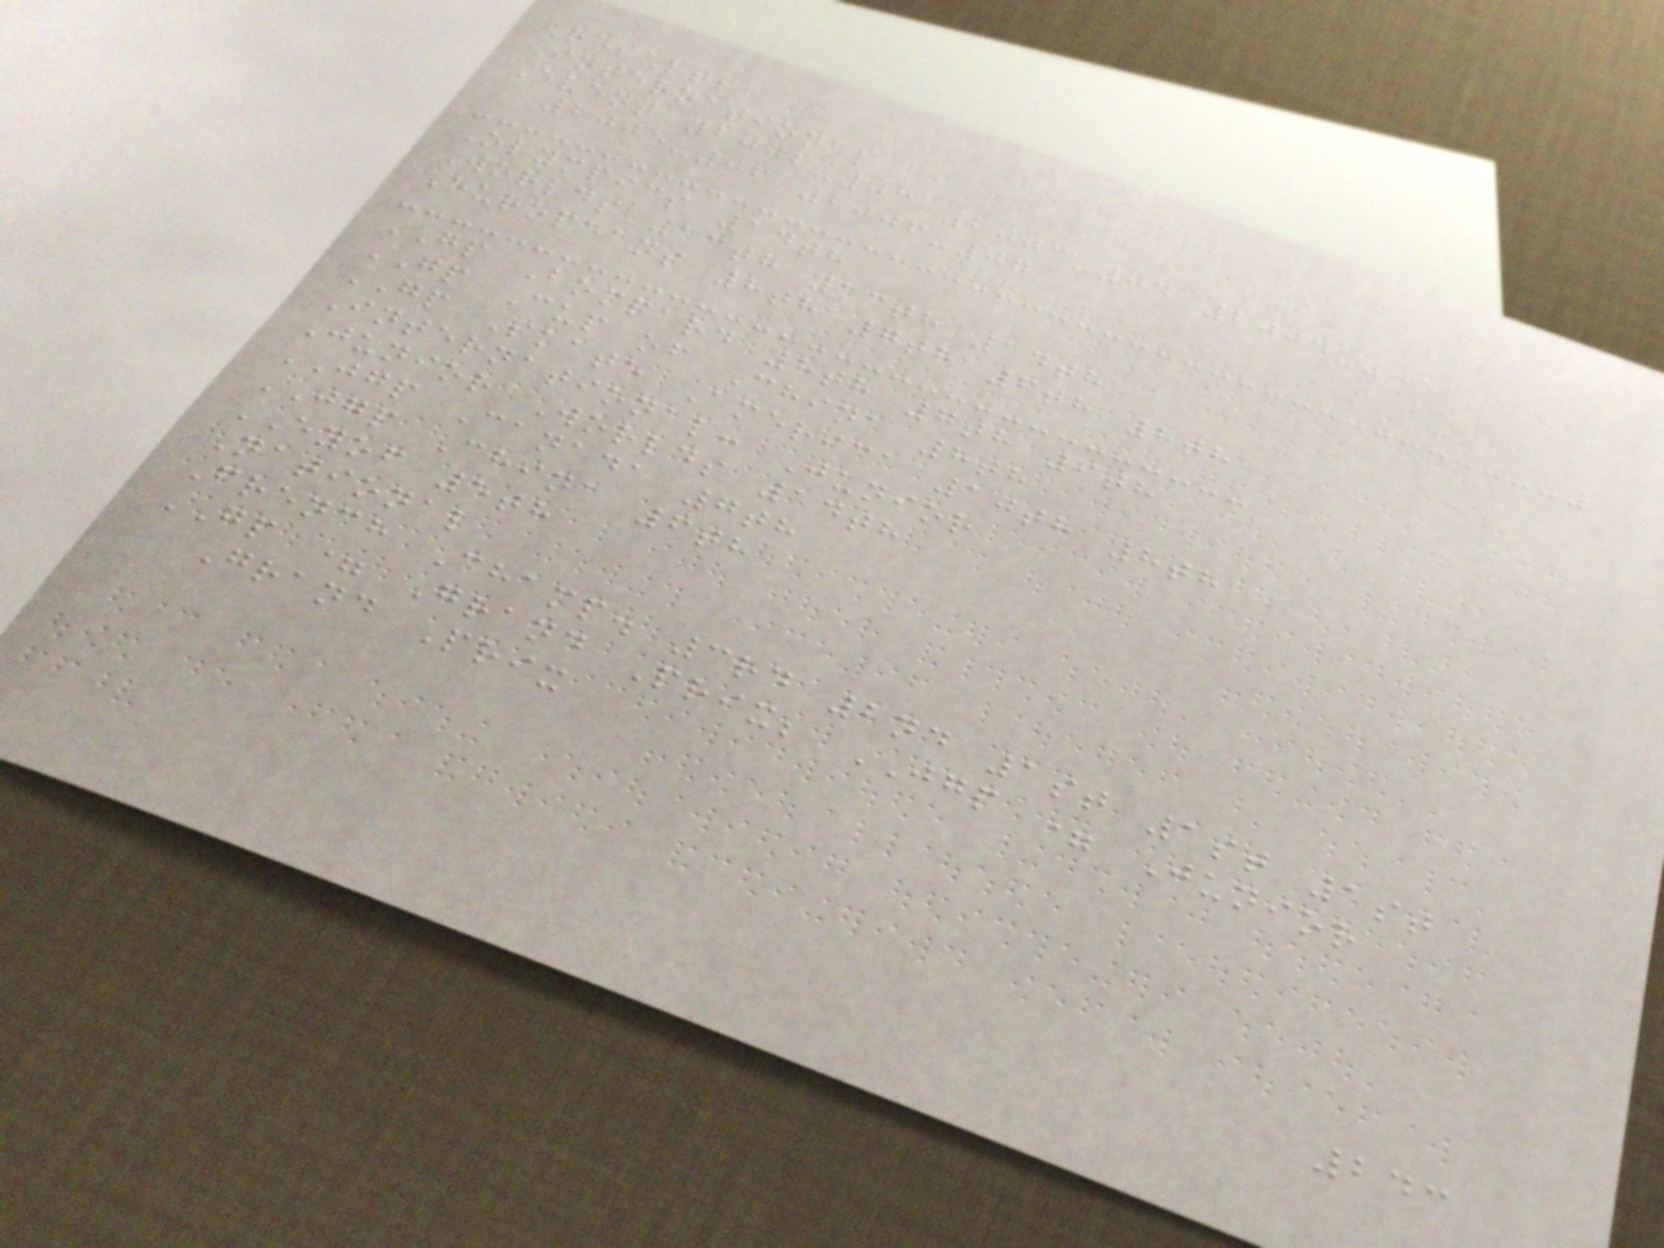Results
International
Event 2002-03 2003-04 2004-05
2005-06 2006-07
Olympics 14th
Worlds 13th 13th 14th
Europeans 8th 7th 6th 8th
GP Bompard 8th 7th 9th
GP Cup of China 8th
GP Skate America 10th 8th
International: Junior
Junior Worlds 14th
JGP Canada 7th
JGP China 6th
EYOF 5th
National
French Champ. 3rd 2nd 1st 1st 1st
GP = Grand Prix; JGP = Junior
Grand Prix
243
